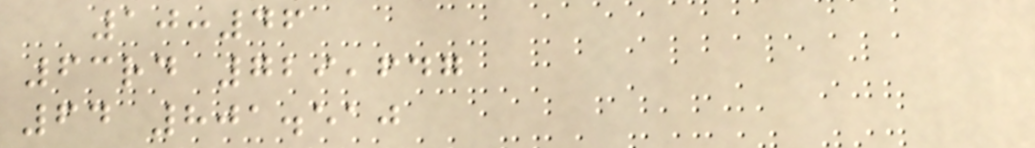10:46
63rd 729,647
64 801.510
